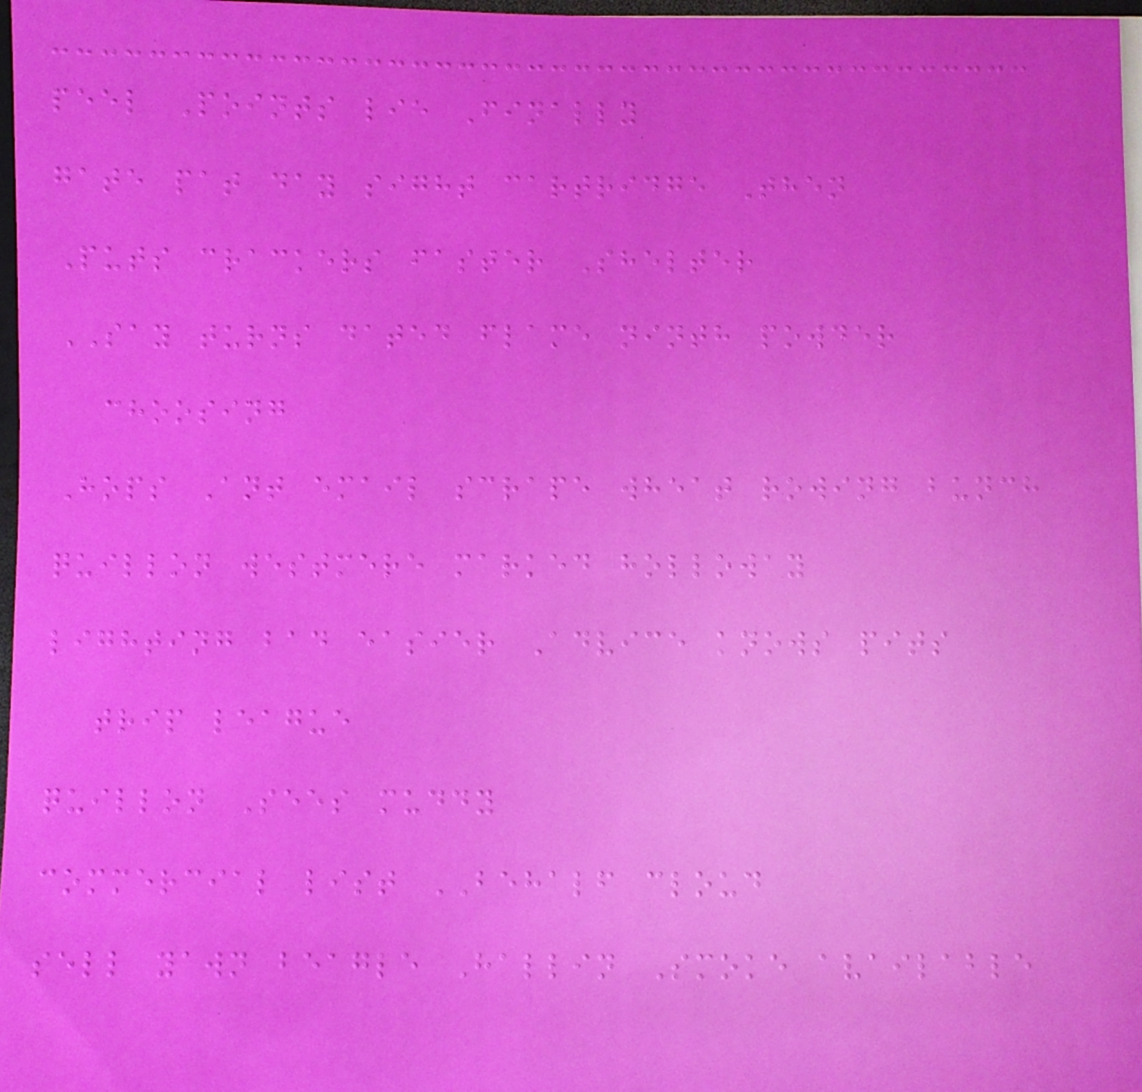peel Points lie Finally
gate pat day sight cartridge Then
Puts crackers faster Shelter
SAY turns dated flame ninth powder
choosing
Hops Ant email scrape wheat rowing bunch
quillon westmere marked holloway
lighting bad easier Advice knows pits
trip league
quillon Sees muddy
commercial list BEHALF cloud
sell yawn beagle Hallin Smoke available
